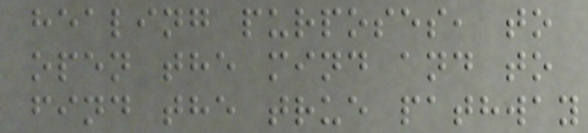healing purposes, to
open the mind and to
find the true pathway
